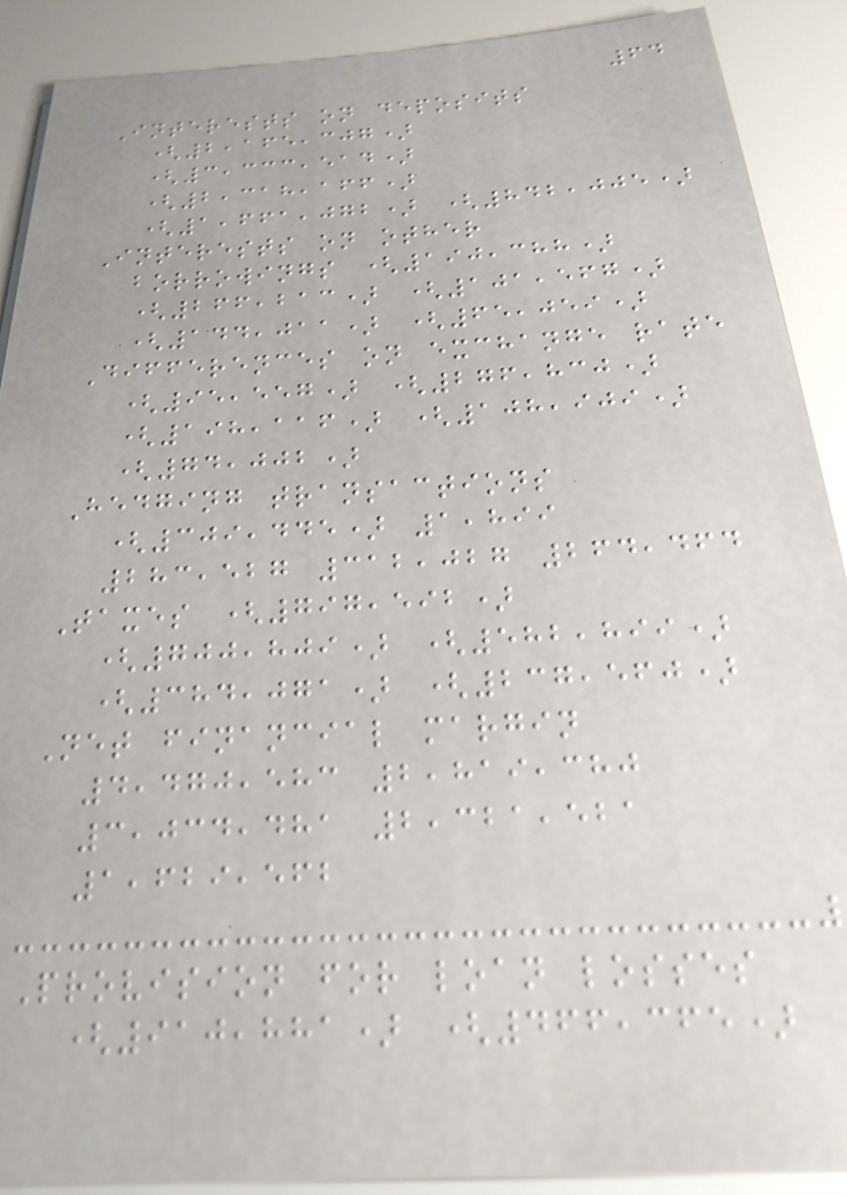64
Interests on deposits
(2,165,307)
(3,333,514)
(2,318,166)
(1,661,072) (842,005)
Interests on other
borrowings (190,388)
(266,213) (101,567)
(144,011) (65,059)
Differences on exchange rate
(95,557) (276,830)
(198,116) (108,909)
(74,002)
Hedging transactions
(309,445) 1,899
283,527 312,027 264,464
Taxes (797,592)
(700,809) (582,899)
(384,071) (237,560)
Net financial margin
4,470,583 2,819,380
3,034,481 2,321,521
1,629,562
Provision for loan losses
(910,881) (466,365)
